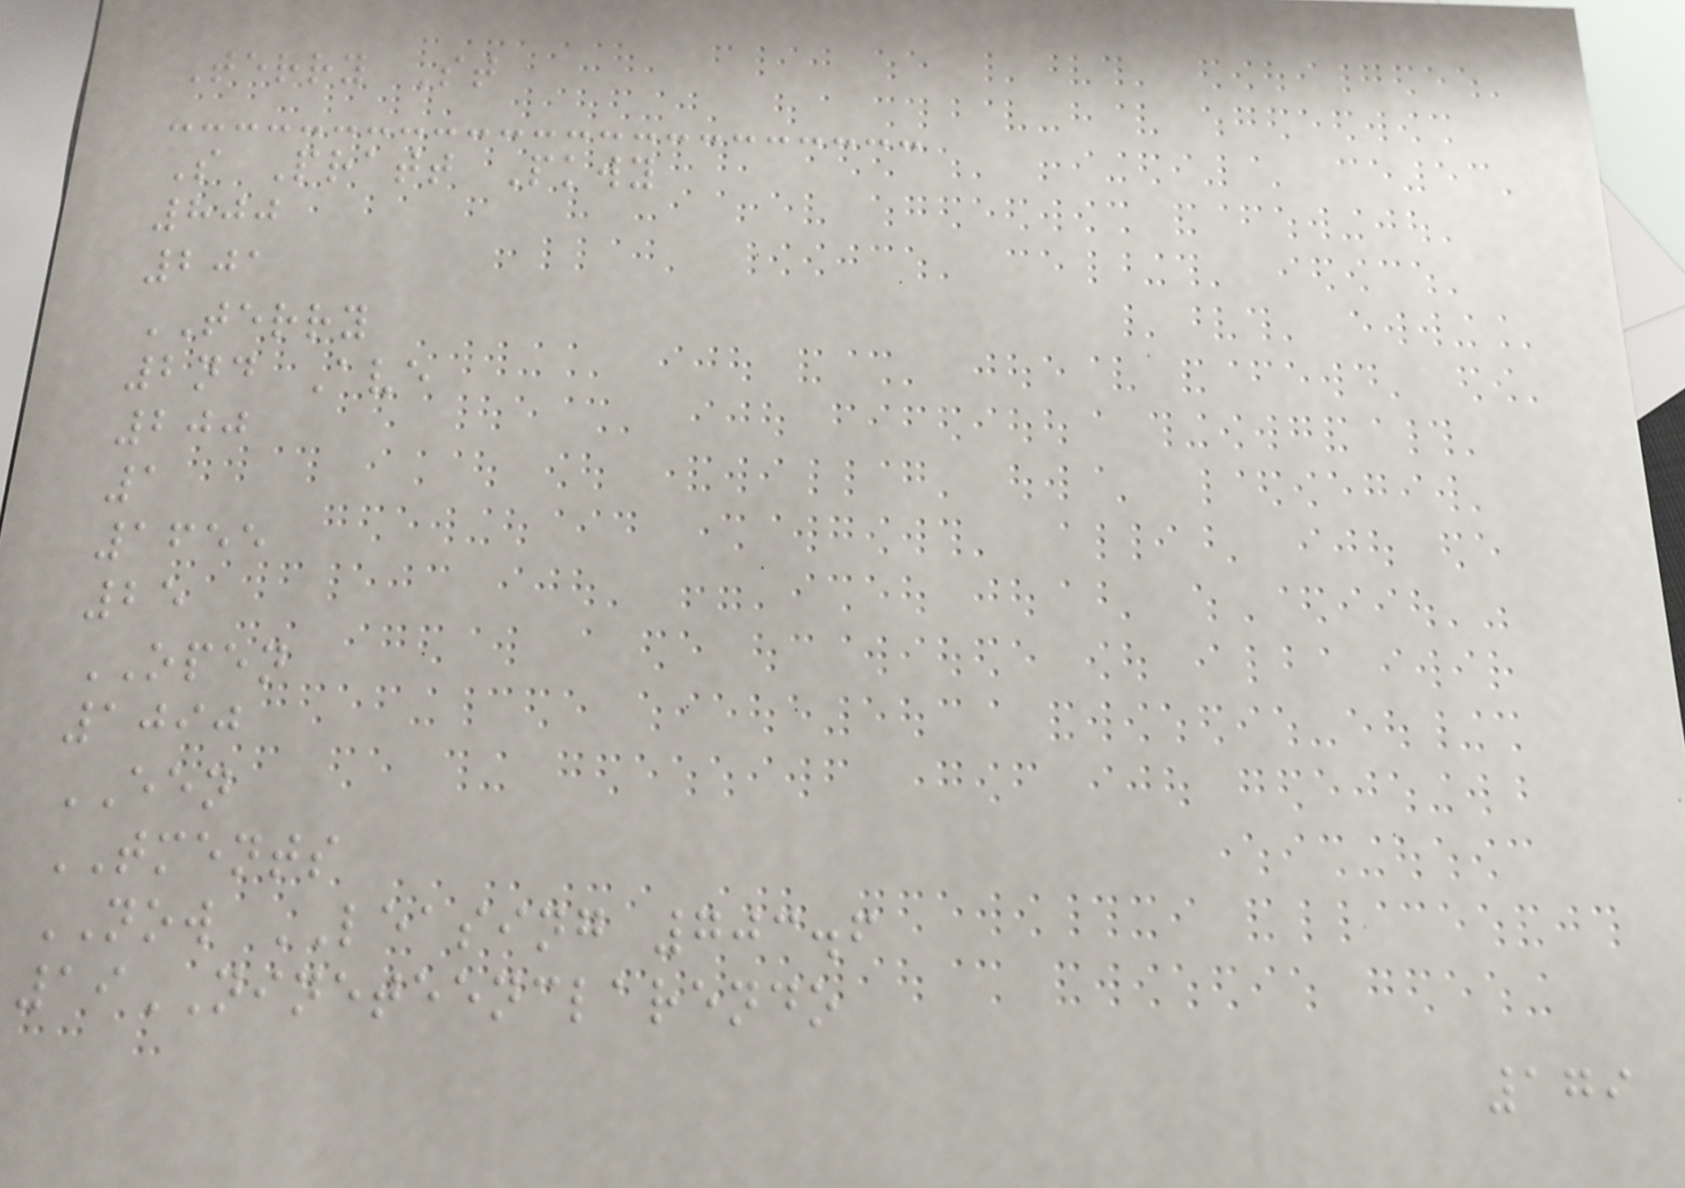Terry St
S Pratt Pkwy
800
201
TERRY
2nd Ave
200
1
1655
25
OPEN
1090
EEN
TMENTS
NOW LEASING 703.6
19NINETEENCLARENDO
179
